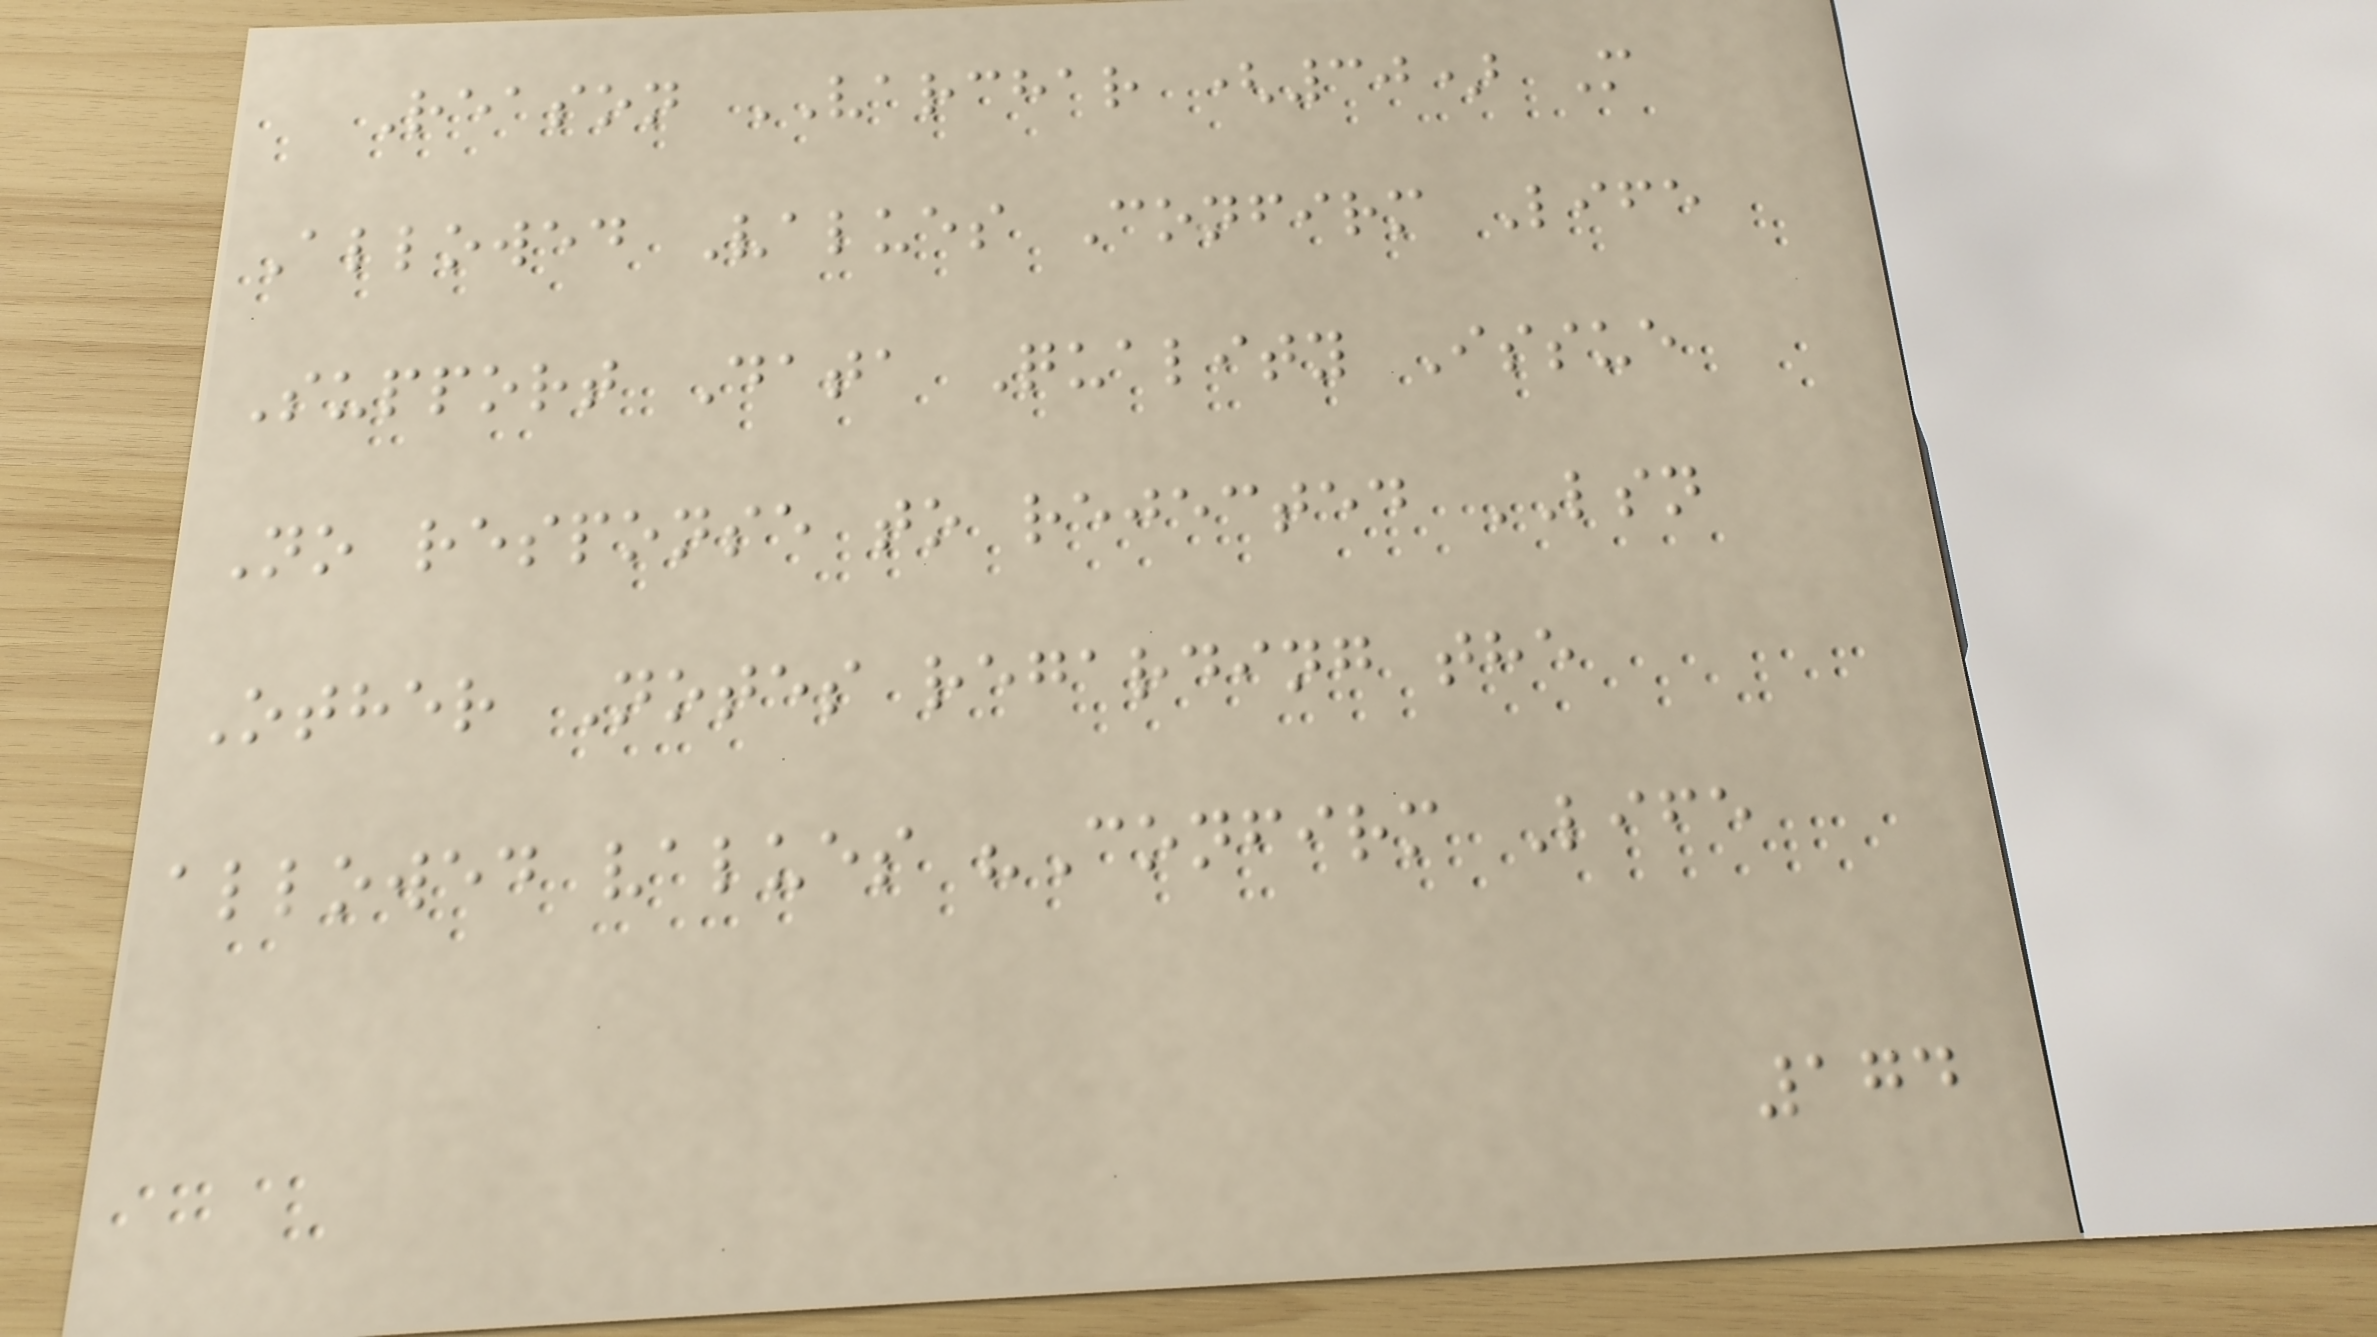Reason VARCHAR (30) M
Allowed Values Confirm Life
Support Data Quality Issue
No response to rejected LSN
Other Notes regarding the
allowed values "Confirm Life
174
